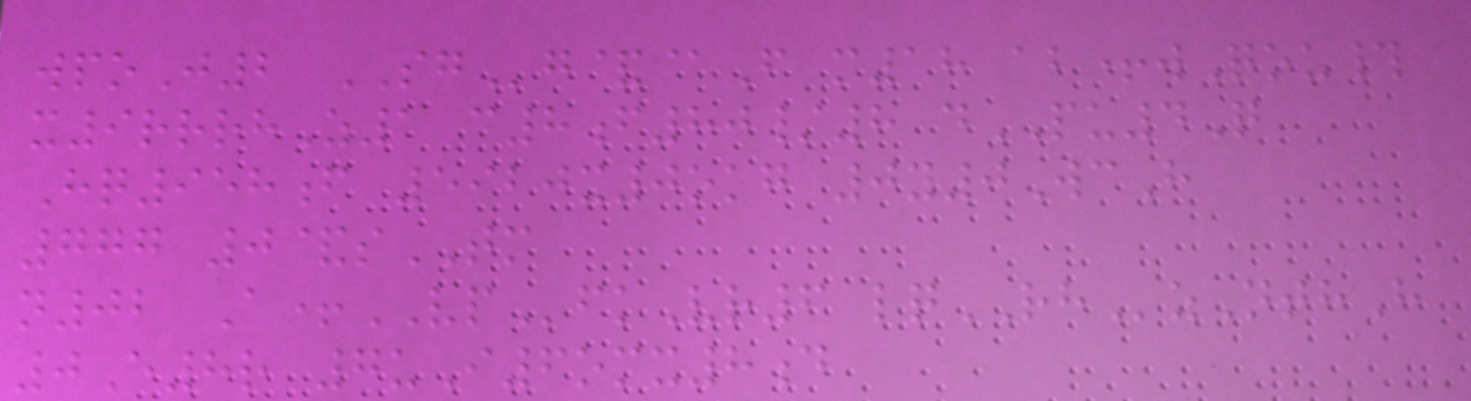wpoJ2 SGg&@F m18 ab+wQou#
x9rrrhZ1 c8f80/8 dPU4Q
Hq958f 5920x0okg 0y0WcH
777 0&sTM
n02 A+VPfkVr6 lqRHzNthH
0E8r 7uI6omx8d
